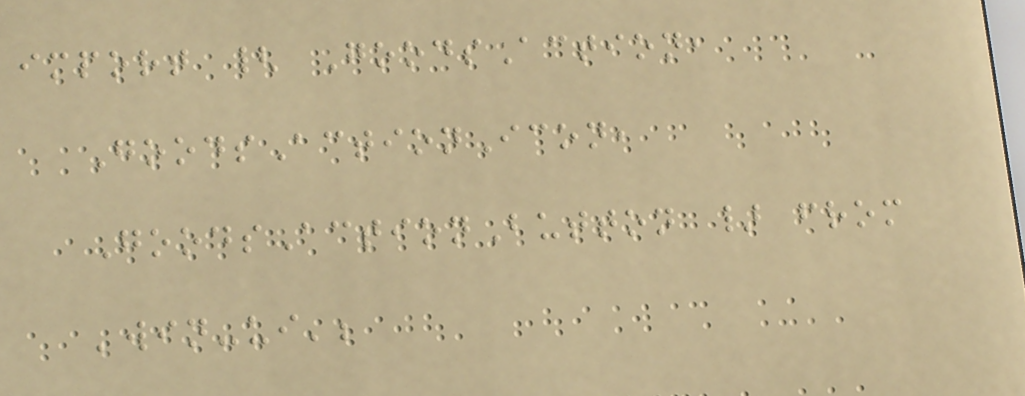import { GoodsAction,
GoodsActionIcon,
GoodsActionButton } from
'win-ui';
